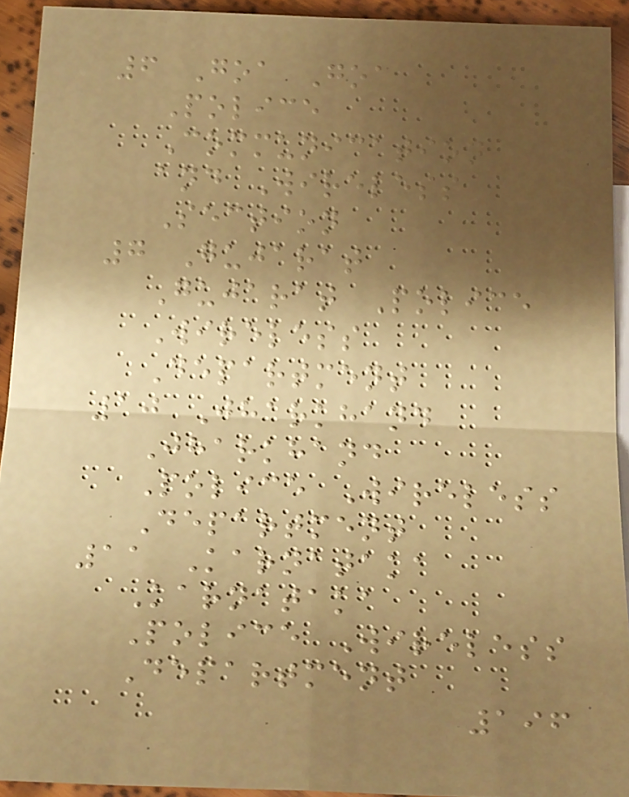6 Goa Goa
Police
Communication
and Wireless
Section
7 Gujarat
Gujarat Police
Wireless
Department
10 Jharkhand
Jharkhand
Police Wireless
Department
11 Karnataka
Karnataka
Police Wireless
Department
196
